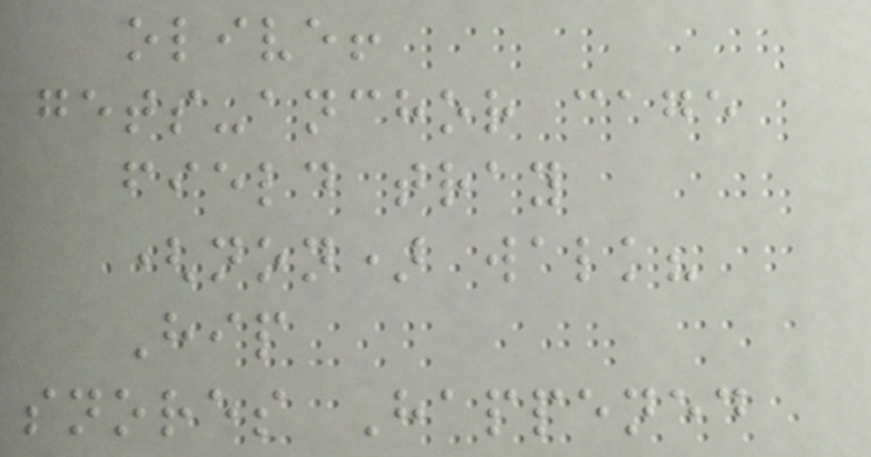olive!
gets-anchor cage
field tray
(non) walk?
Hip
snores Happened
